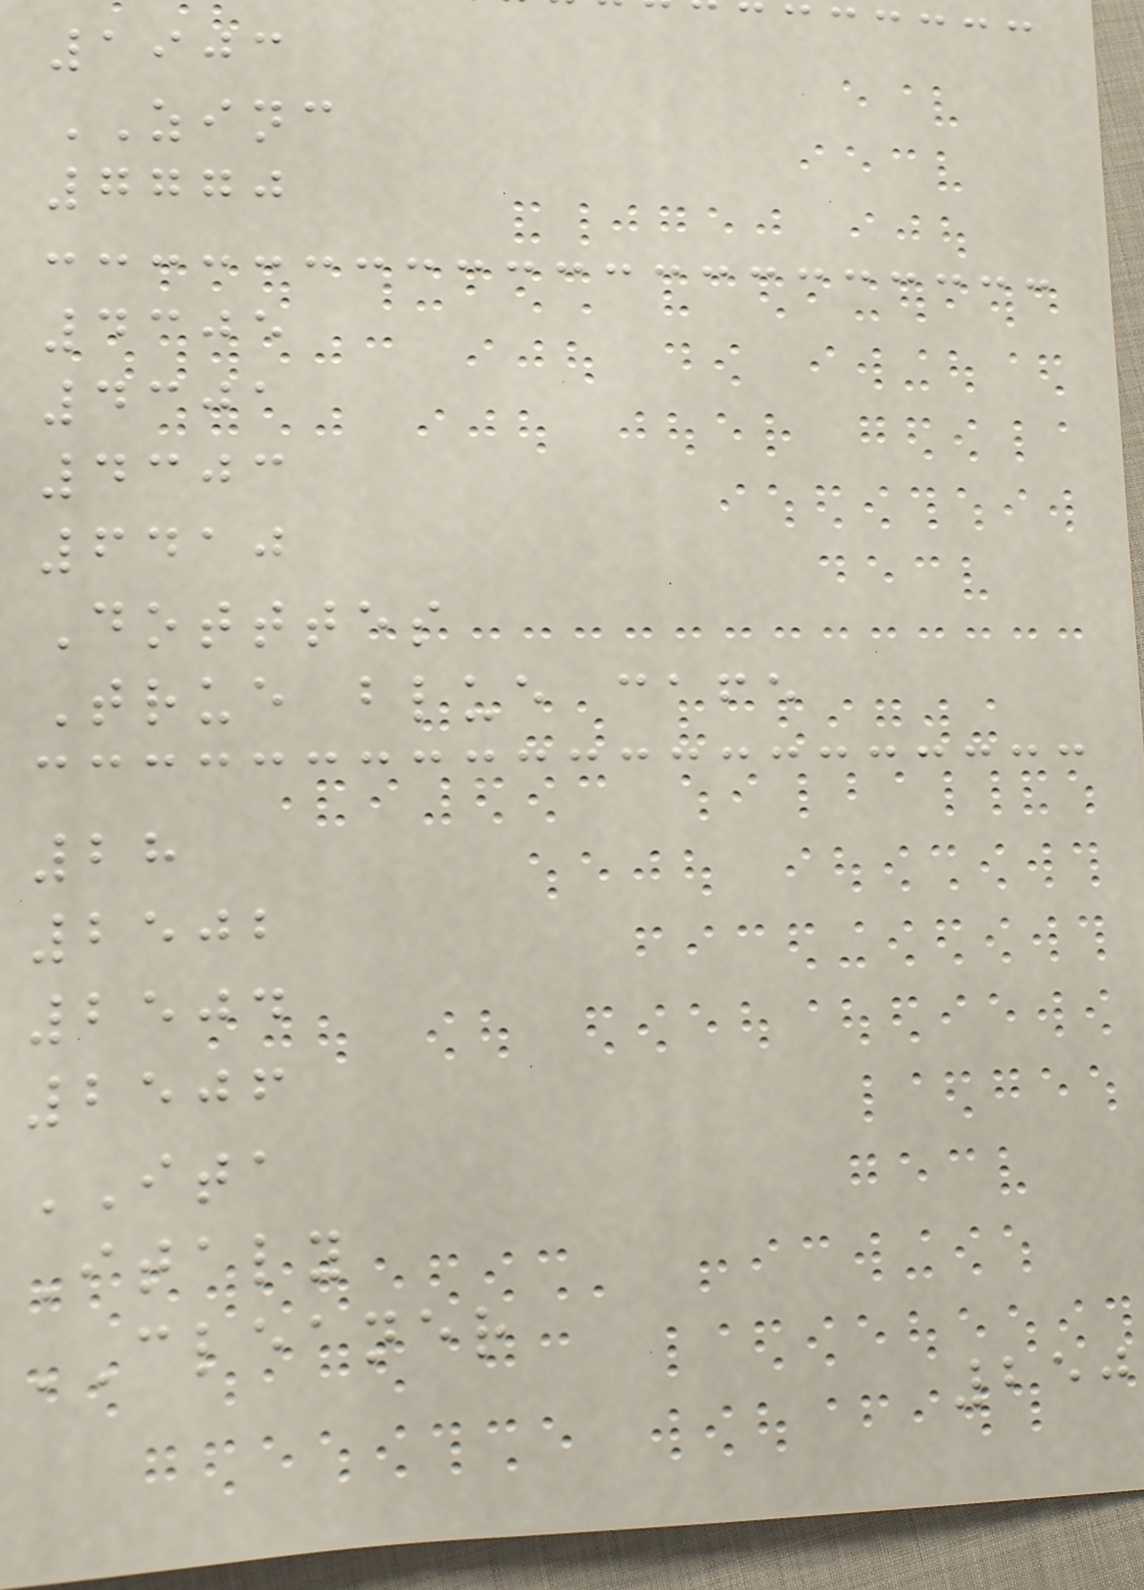1903
ZINC
7770
4305
4301
4303
6410
Dotttes
True blue cafe
28
2502
2504
2506
ITA
Italy
CLEANER
250
